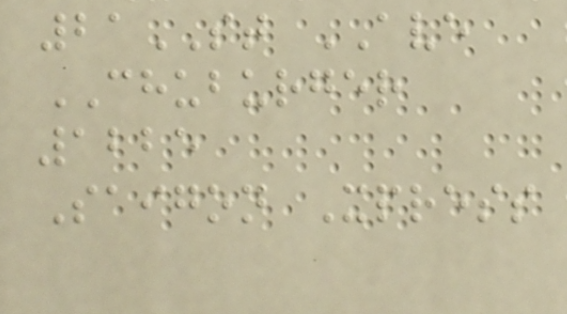21ST AVE
CHUBURGER
1225
Saigon Xpress
